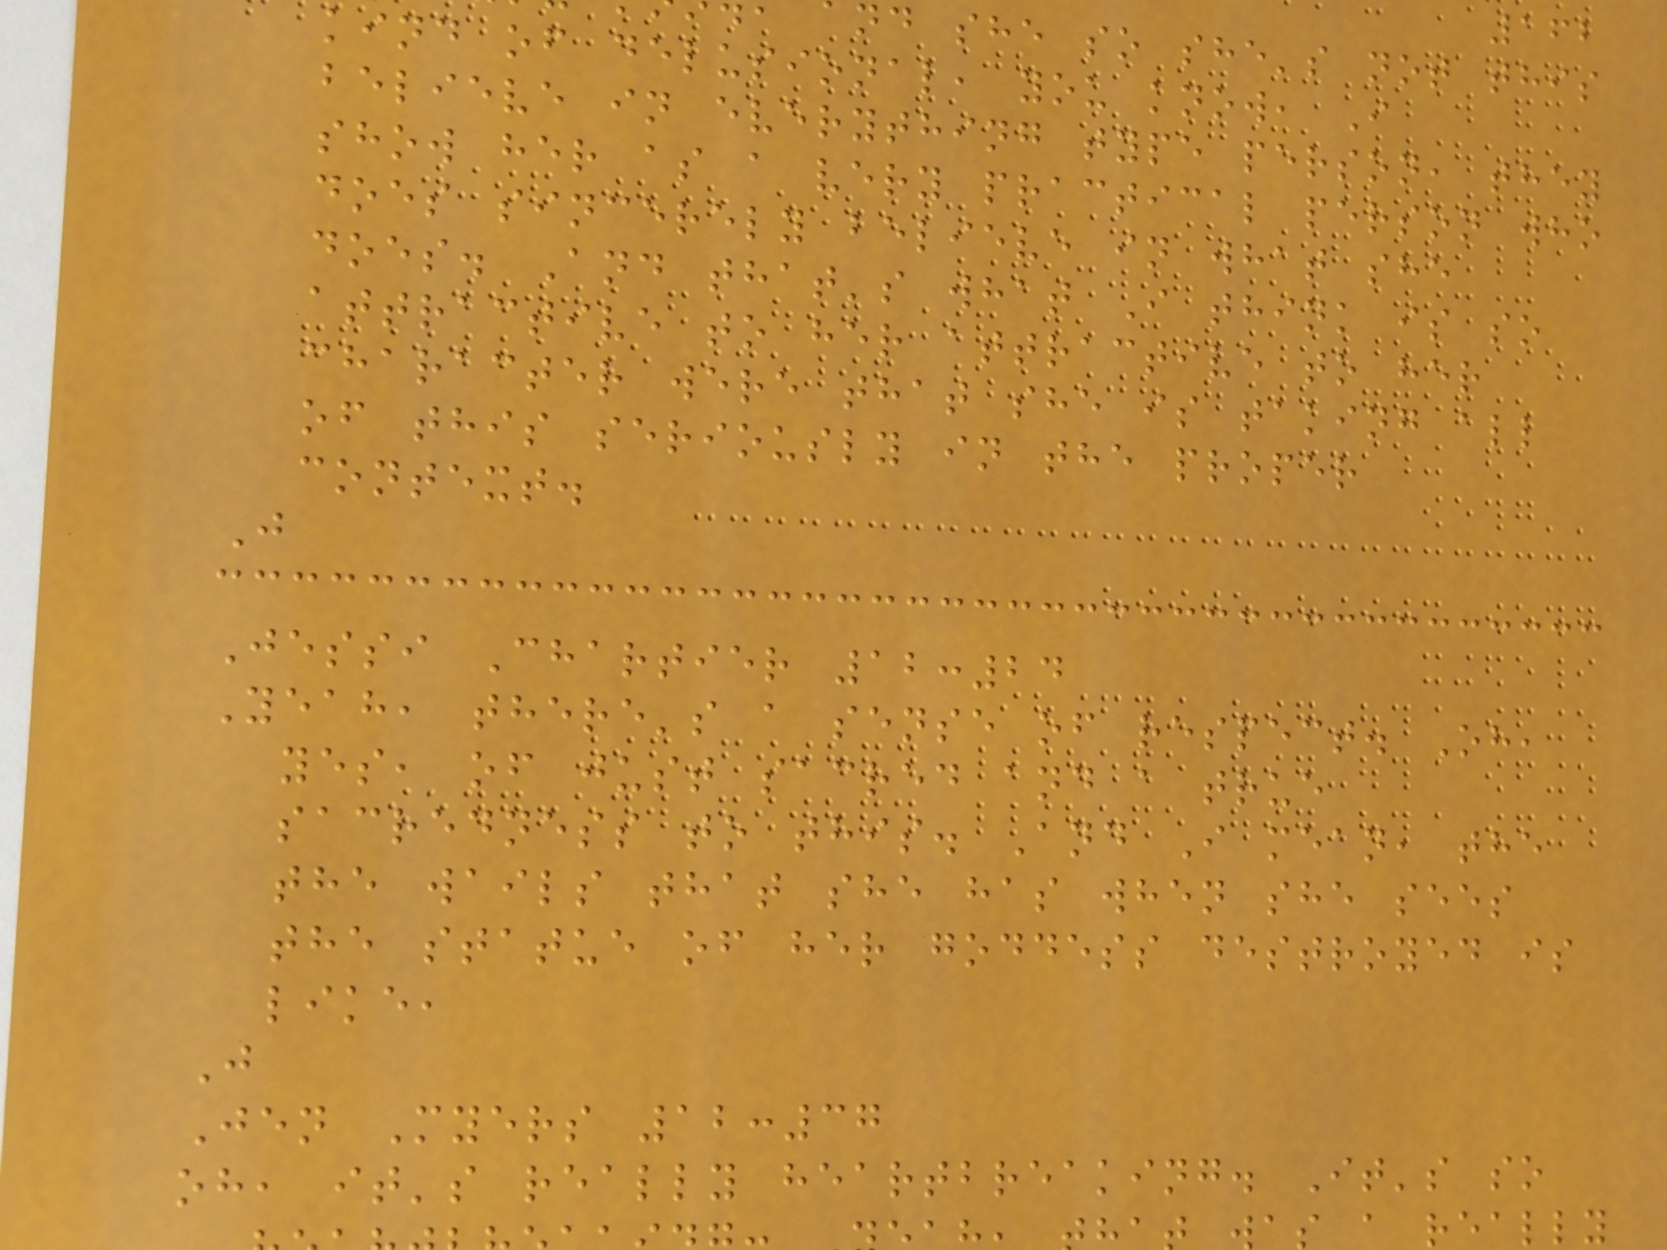162
nd she so she's not this
kind of delusional, you know, I
believe in everything type person, they
show her as a very practical person who
does sincerely believe in what she
does. And that's what I think is so
attractive to her attractive to her
character were that she is taking all
of this seriously in the proper
context.
J
Jessi Chartier 12:24
Yeah, there's a sense of respect. Oh,
yes, of just sacred and a true
sacredness to this. And I mean, the
the wails that she has when she sees
the statue of her goddess destroyed is
like,
J
Jen Myers 12:37
oh, it's really heartbreaking. It's so
